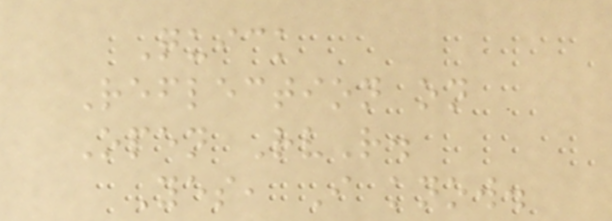Quick
Reflection on
Open RvR.
Yes, I know.
